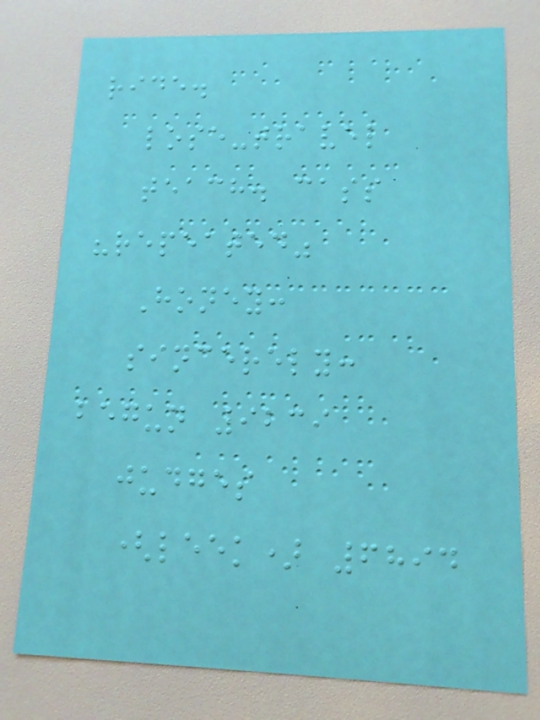ride.
lose-travel
teach. cass
"repeated"
Honey:
sincerely:
begun 9239
judges
(leek) 6894
